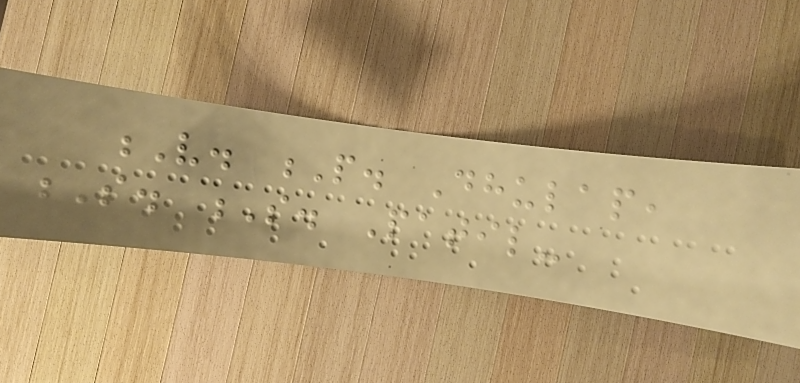V. P. Dhulap,
S. S. Patil-
